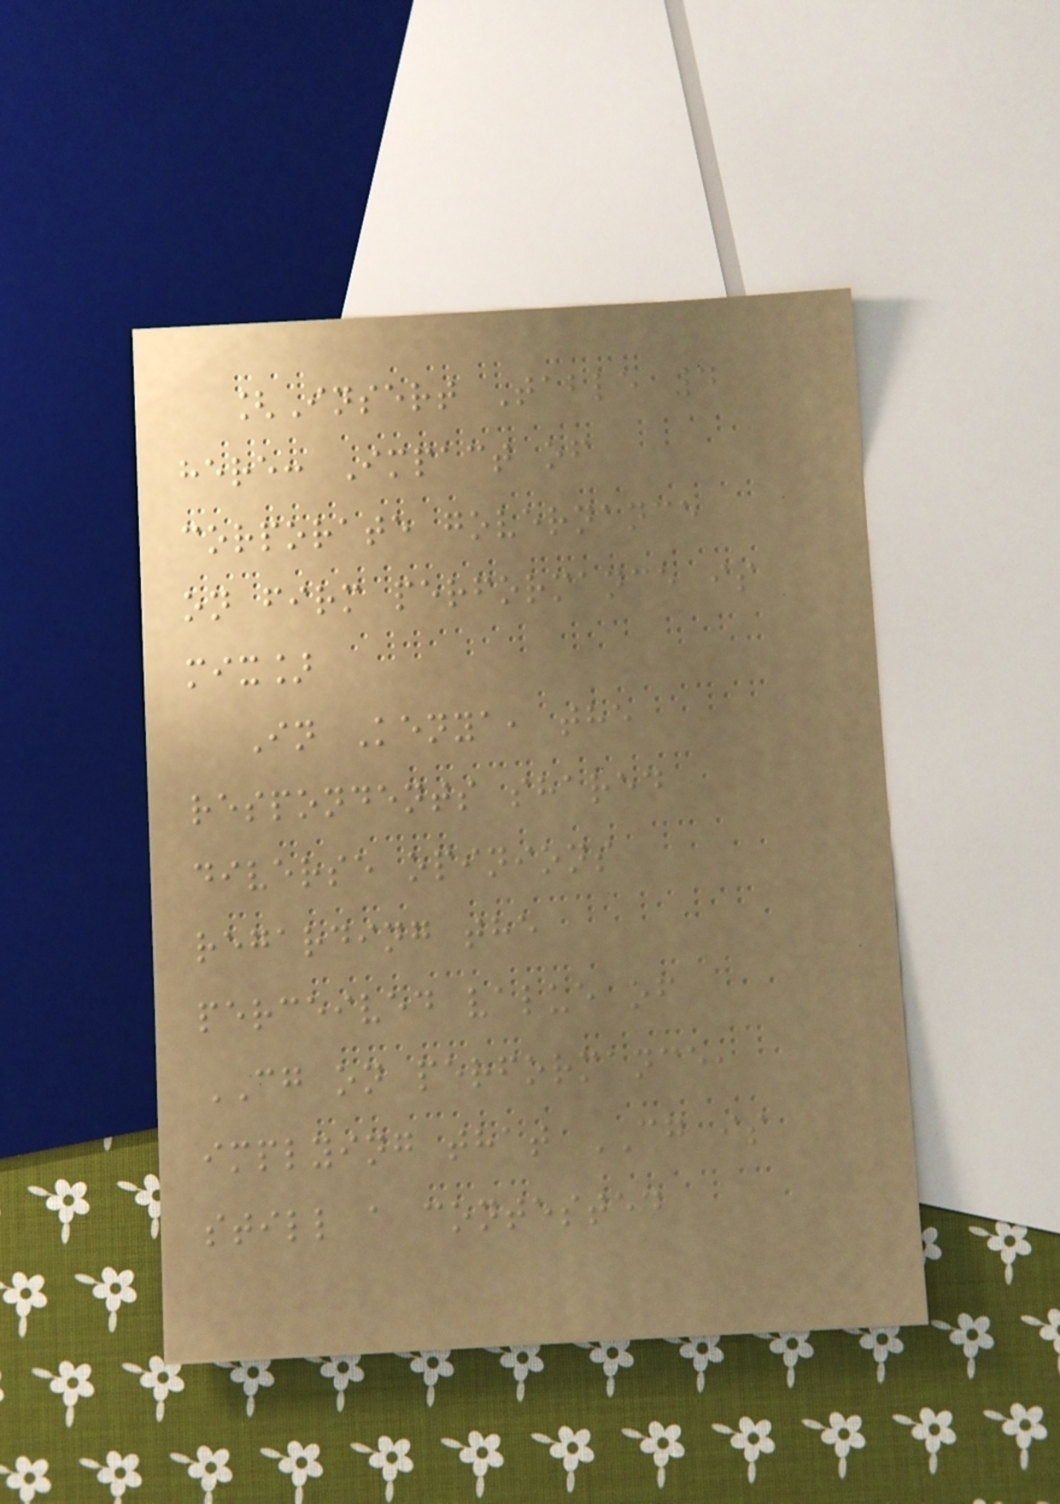[Insert Table 4
here: Impact of
corporate governance
on firm performance is
mix]
In Kenya, the
respondents shared
diverse opinions
regarding the
perceived value of
CG on performance,
implying that CG is
still a contested
